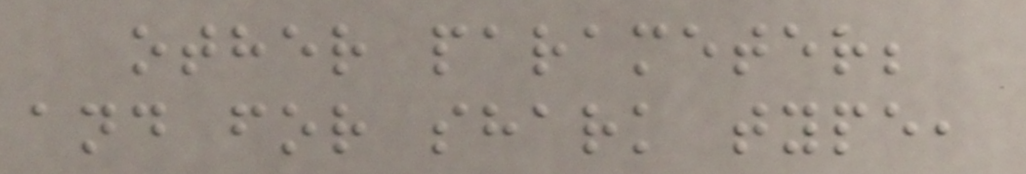other parameter;
and for shark type,
